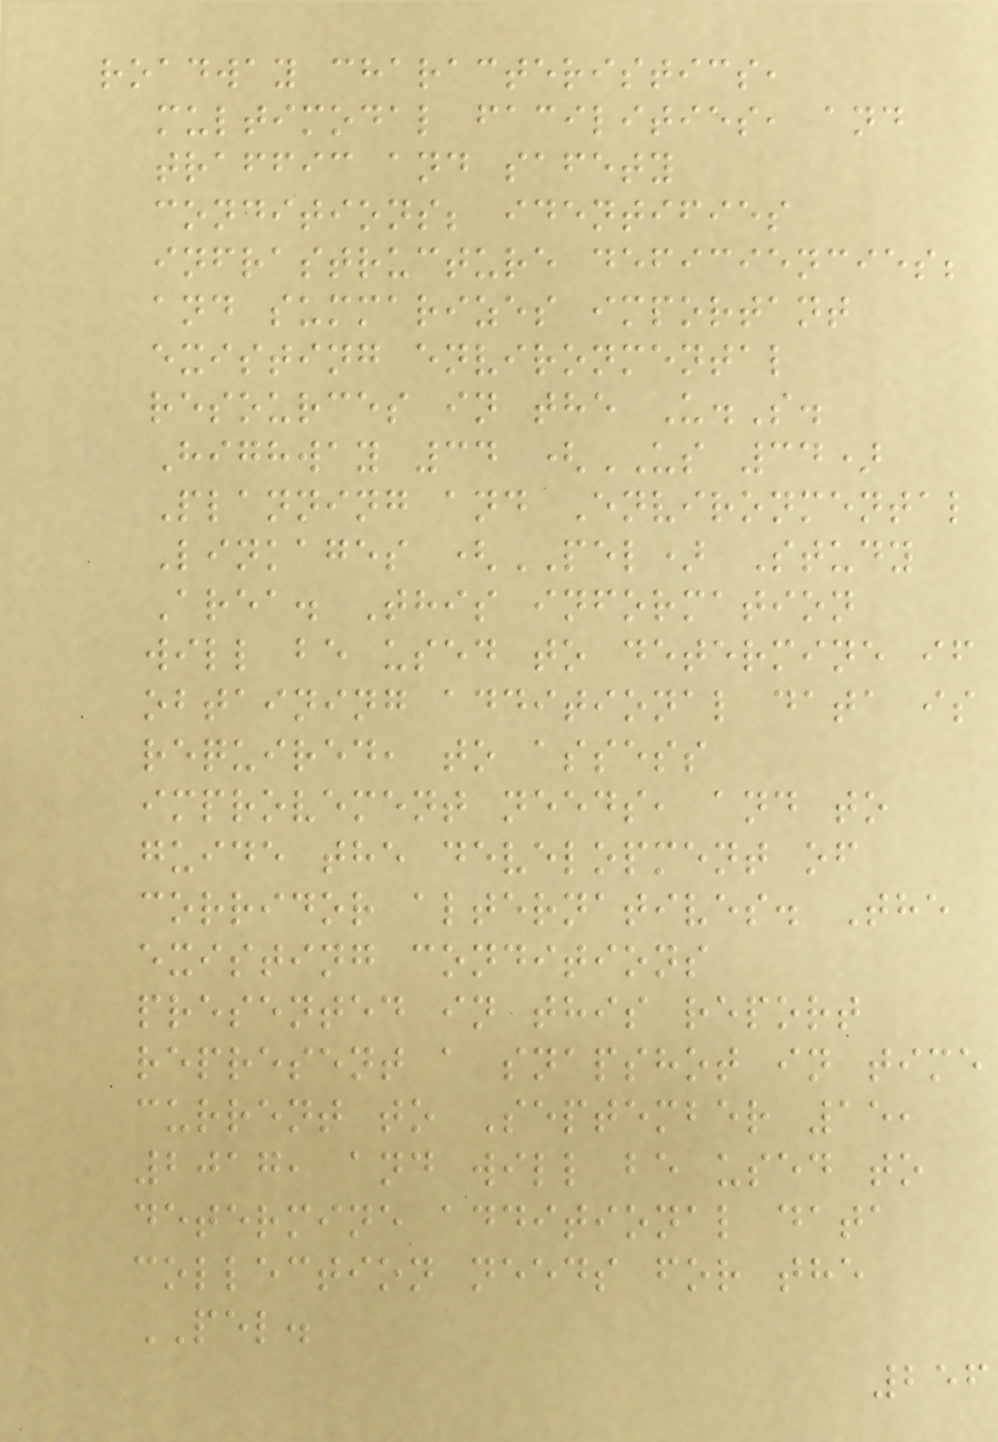roadway characteristics,
multimodal facilities, and
traffic and safety
conditions; identifies
infrastructure deficiencies;
and summarizes important
existing environmental
resources in the U.S.
Highway 34 (US 34)
Planning and Environmental
Linkages (PEL) Study
Area. This information
will be used to determine if
obtaining additional data is
required, to assess
improvement needs, and to
guide the development of
corridor alternatives. The
existing conditions
presented in this report
represent a snapshot in time
current to September 15,
2017, and will be used to
determine additional data
collection needs for the
PEL.
256
